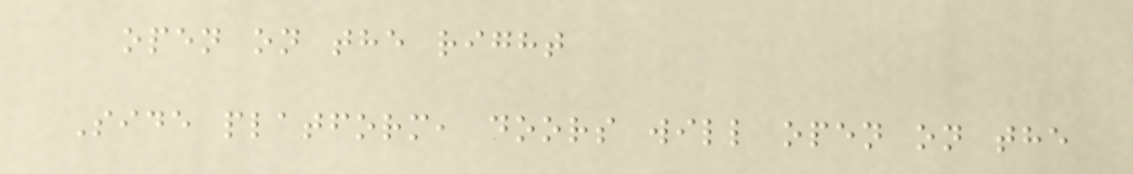open on the right
Side platform, doors will open on the
